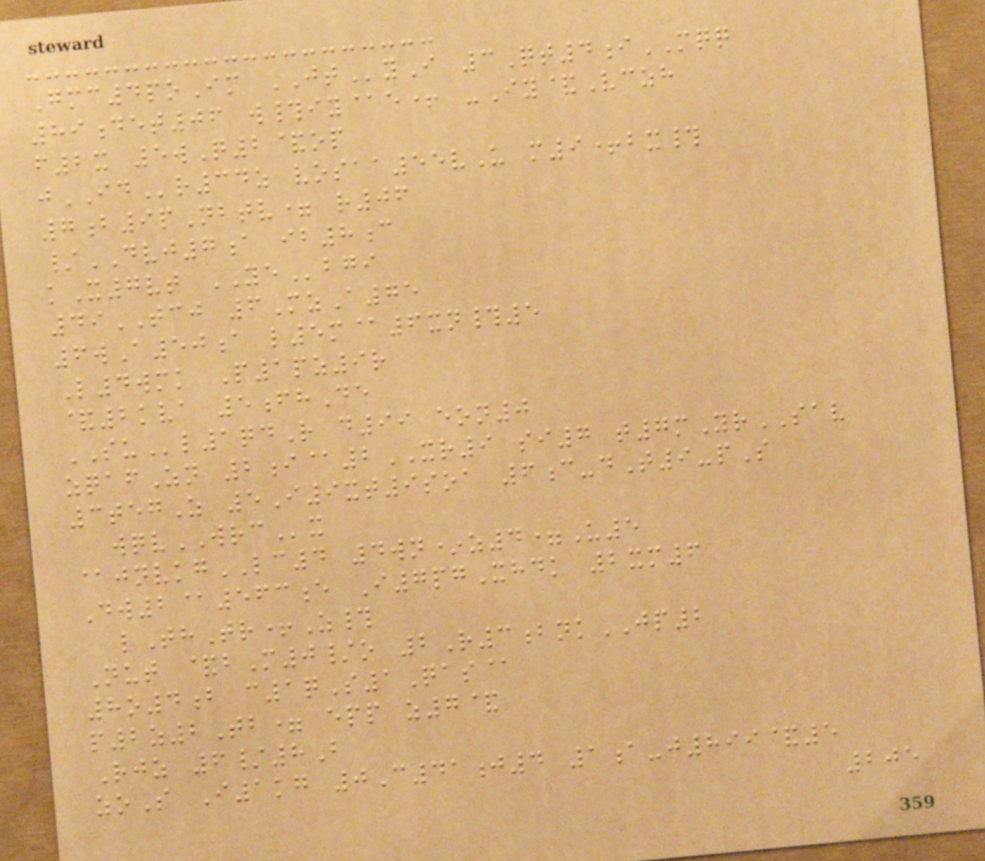Gmc4poIm JTyI 3Qt4iMQQ
89det06 w#iy@e+ -Iy&Vczh
f2x 5wQ2&op
jIDr34z vosaa55vU m9+bx#
7b9pNbtv= r06
/DVJ7a ib8c
kX7vt YEbgi
49TCJ 6MzA75
6wA50a l5m@6xn#5
L4wmk P1pz9r
&2kva 5fhDe
SUl1qdR d99 eon0
zqafZn 2i@2XR9 si7 t7mYrSAV
3tegZ 5I9xt9soa 6c-dT9-pS
wqvWRCx
@jnvkgLC4 4wn*z4=U5
Dw2@563e I7pgXhdk 2xm6
lThTr+Z#
Nut &bM0/o 2R3bnkJP2
8o4b c1qS1Qas@
p2z2Tb= epp z7&
Rjz 6/8B
zoS I1kg 0C41j4 1a-j899&5
205
